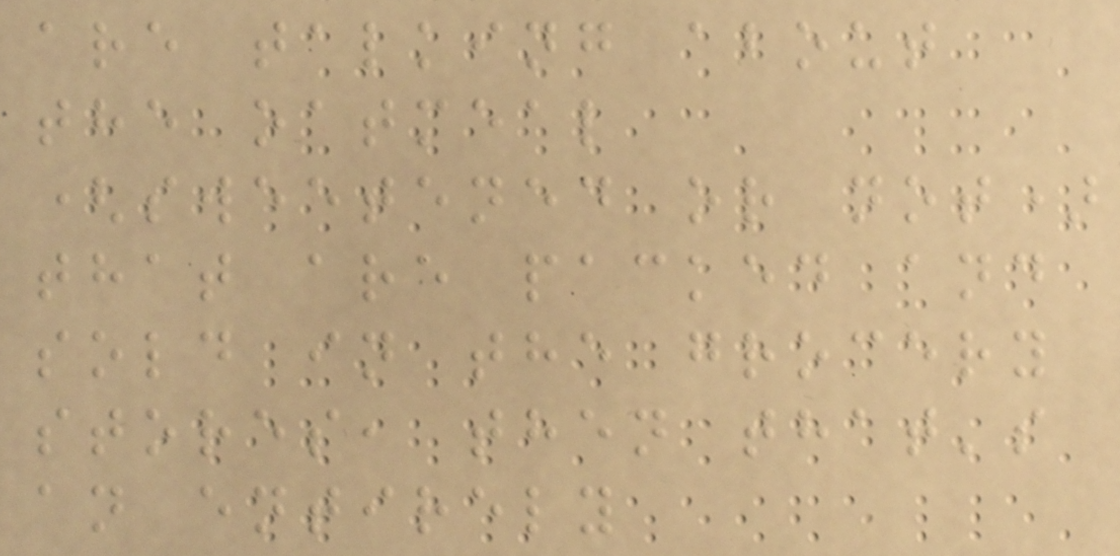are talking about
the oatmeal
(sweetened or not)
that are packed and
sold in the grocery
stores, then that's
an entirely
